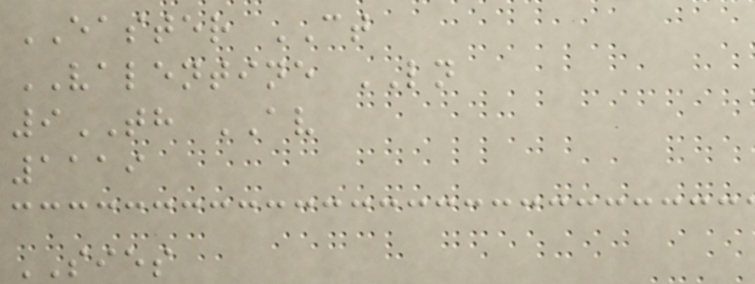EASTER CT
VALENTINE LN
9TH AV
1119
SIES
